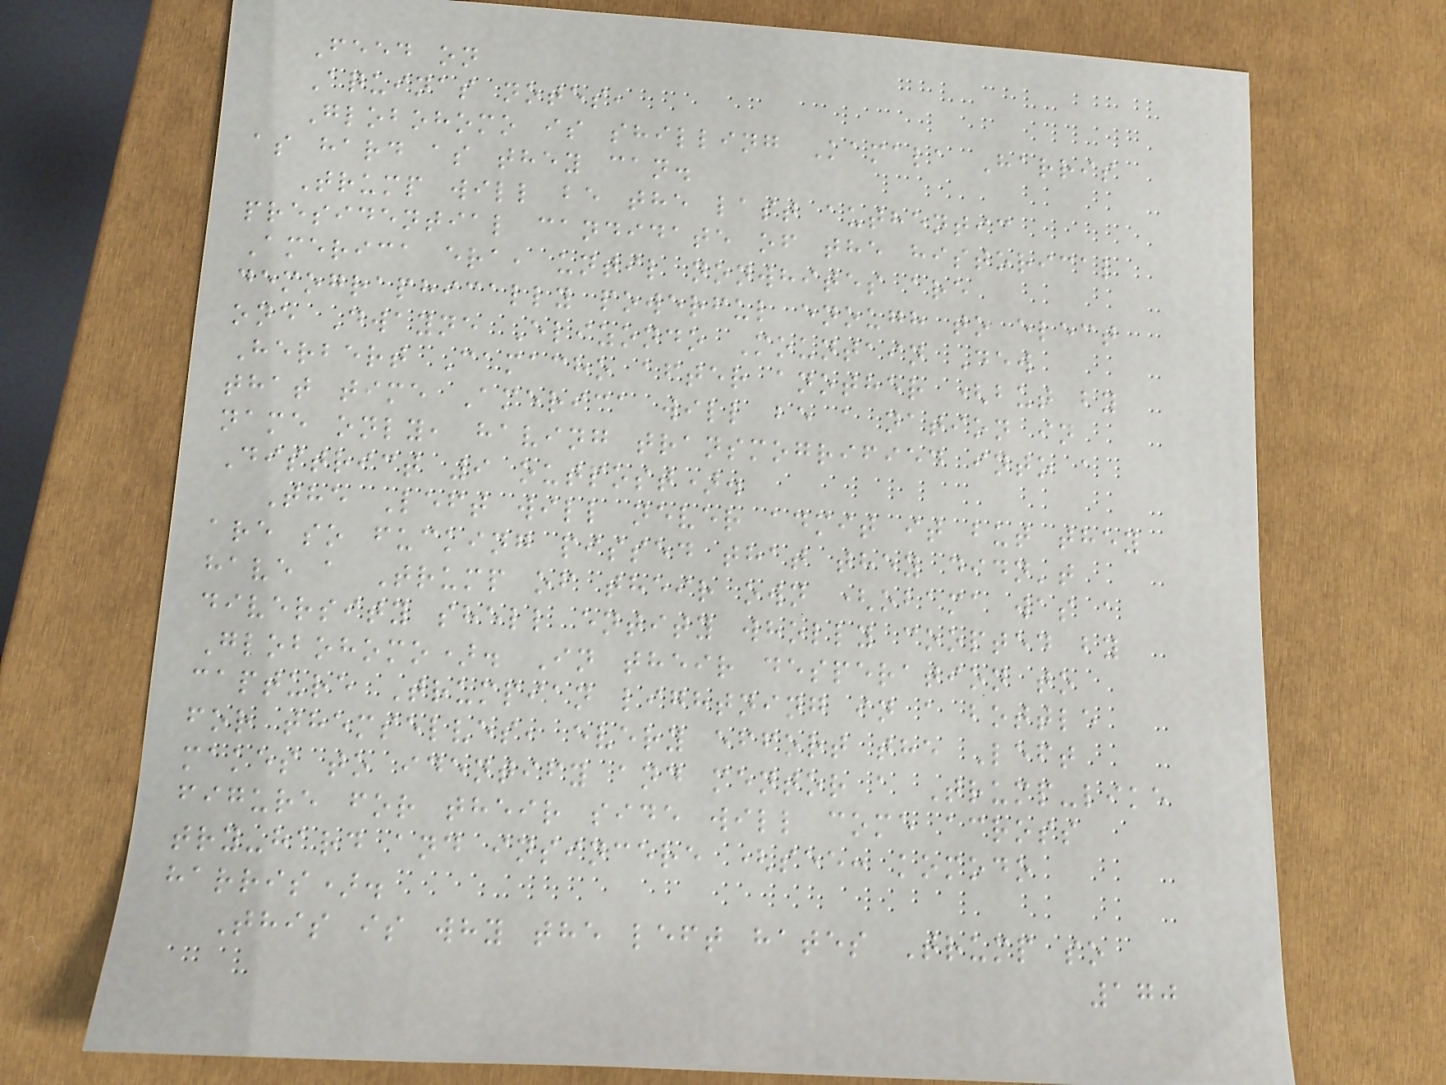Feed on
Aquinas notes,
Globohomo is shilling Kamala Harris
as hard as they can.
Trump will be the last authentic
presidential candidate of the historical
America era, until nonwhites are
demographically powerful enough to elect
one Dwayne Elizondo Mountain Dew
Herbert Camacho after another (but by
that time America will be a nation in
name only, having transmogrified into a
District 9 outpost).
The Left will never admit it but they
are so fucking pissed that they didn't
have a Trump of their own (obama was a
diversity shell entity wholly coopted by
Globohomo). In their desperation to
capture Trumpian lightning in a bottle
for themselves, every effort the Left
makes to identify and mentor a Trump-like
figure for their side will come across
try-hard and insincere (see: komodo
harris).
This is why the left hates Trump so
170
